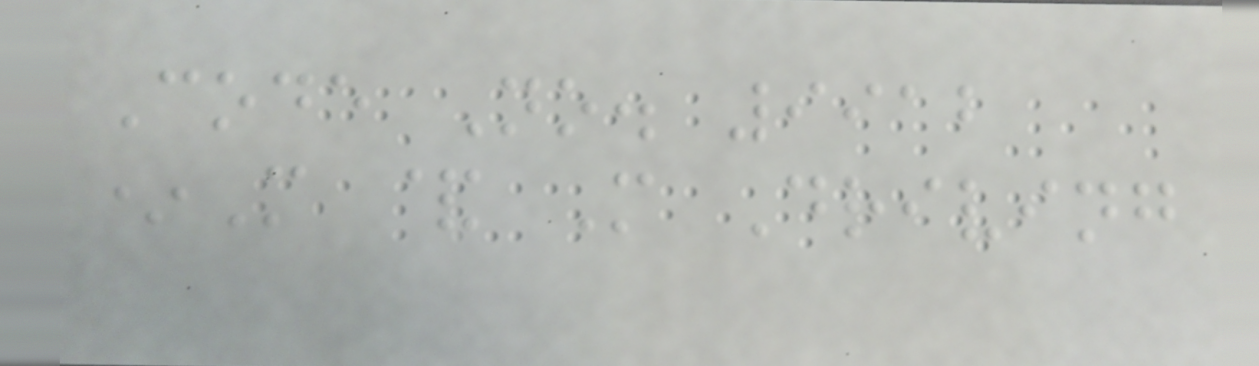Code No. 9912
*M & M Driving
